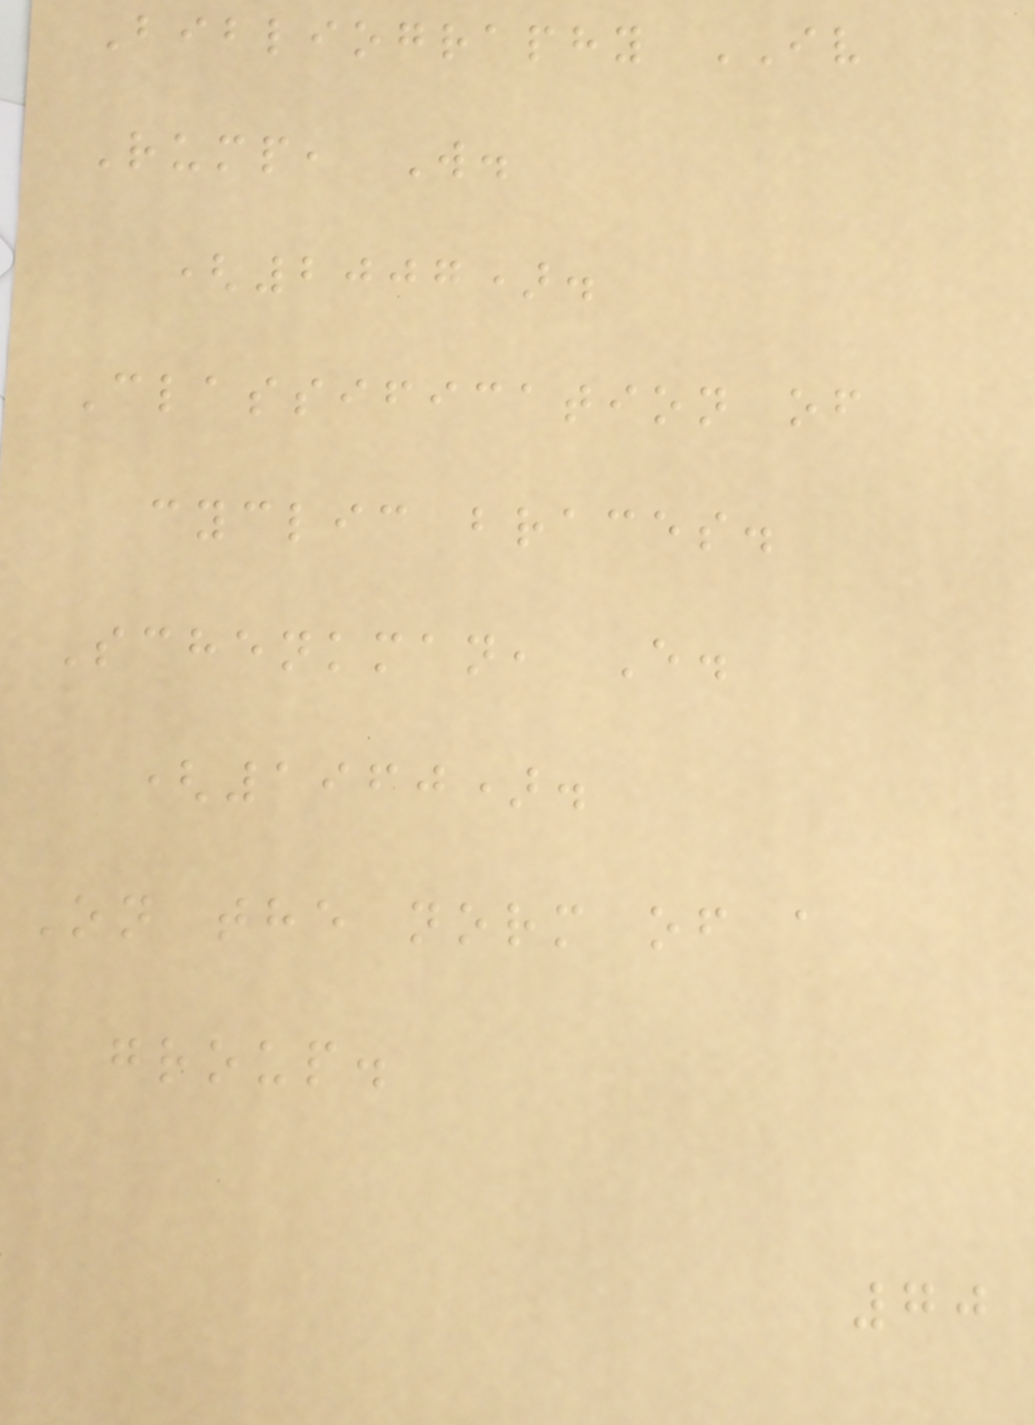Bibliography IV
Rump, W.
(2007).
Classification of
cyclic braces.
Schenkman, E.
(1960).
On the norm of a
group.
70
